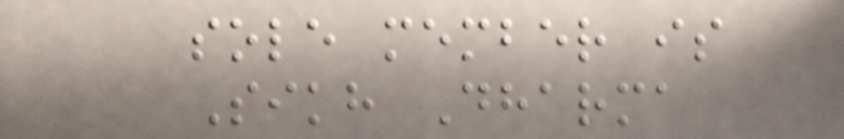sole member is
Sikh Dharma
